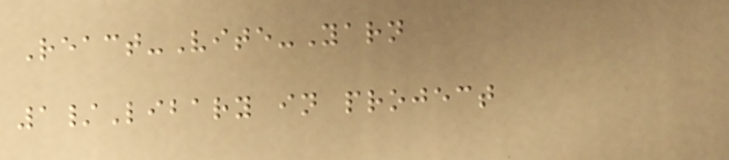React-Vite-Yarn
1/Libary in project
